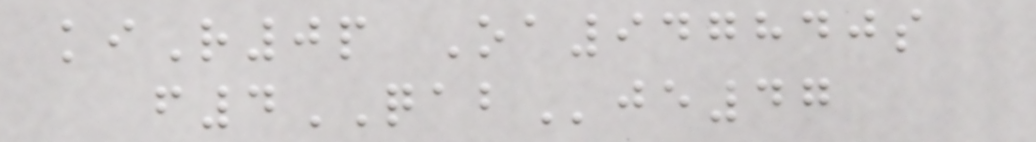kiR0p Oa947840s
f4QABje47
